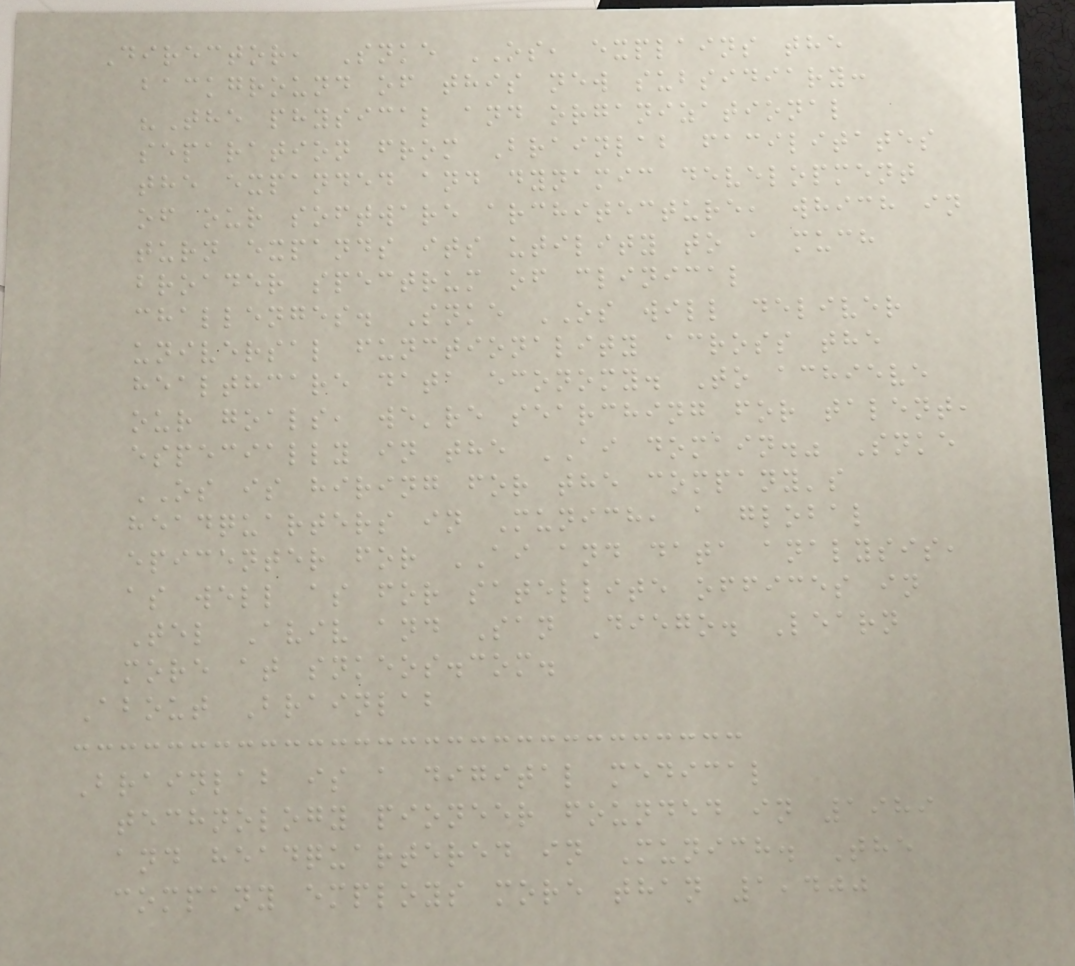Director, Snke OS, explains the
background of this new subsidiary:
"The physical and organizational
separation from Brainlab facilitates
the expanded and dynamic development
of our software architecture, which in
turn expands its utility to a much
broader spectrum of clinical
challenges. Snke OS will deliver
universal functionality across the
healthcare data economy. To achieve
our goals, we're searching for talent,
especially in the AI domain." Snke
OS is hiring for the company's
headquarters in Munich, a global
epicenter for AI and data analysis,
as well as for satellite offices in
Tel Aviv and San Diego. Learn
more at snkeos.com.
About Brainlab
Brainlab is a digital medical
technology pioneer founded in 1989
and headquartered in Munich. The
company employs more than 1,400
